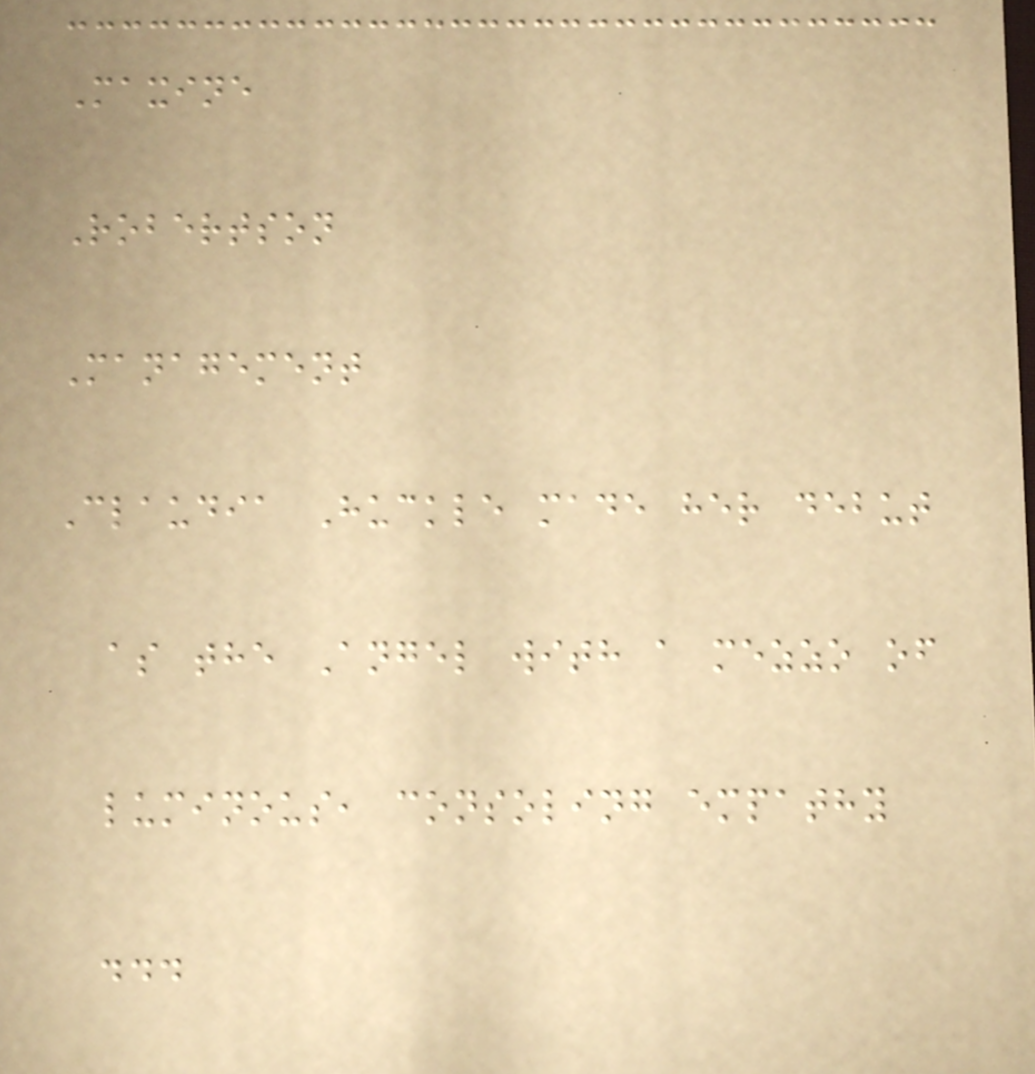Maxine
Robertson
Management
Claudia Huckle made her debut
as the Angel with a mezzo of
luminous, consoling empathy
...
